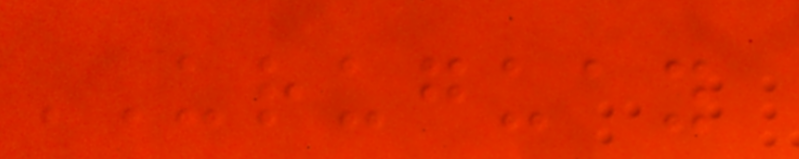URUGUAY
